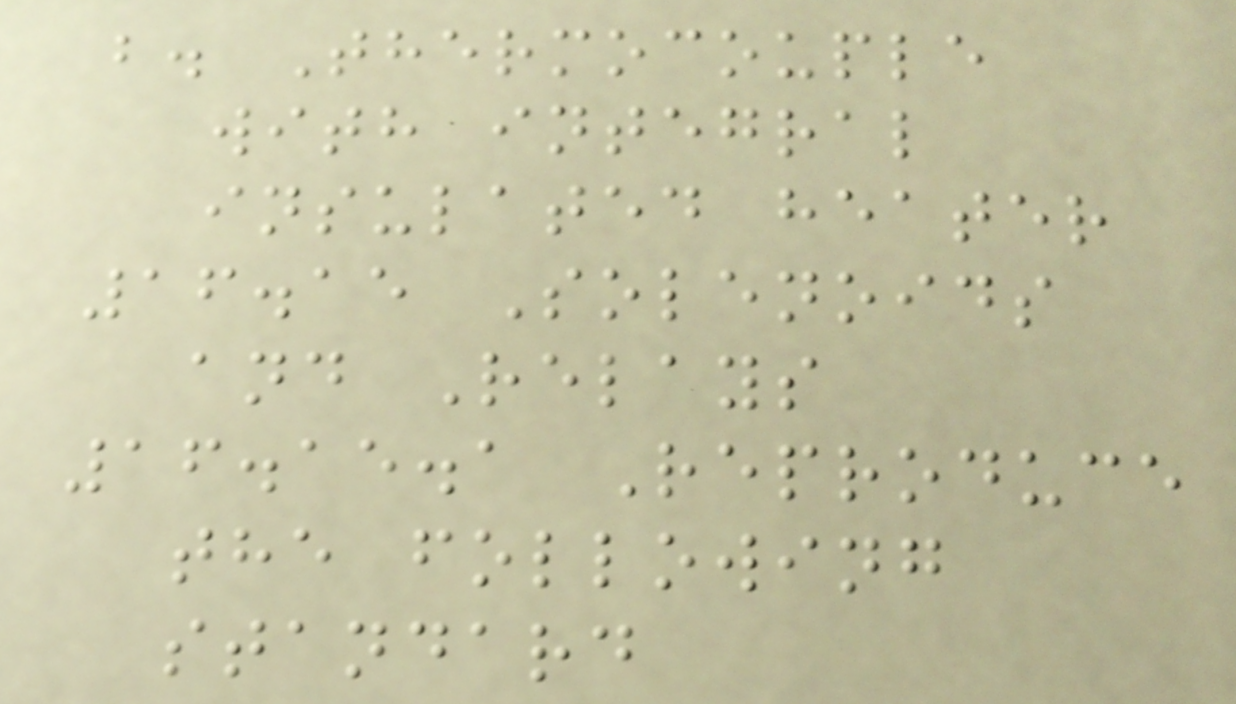b. Thermocouple
with integral
insulated heater
16.15 Solenoids
and Relays
16.15.1 Reproduce
the following
standard
